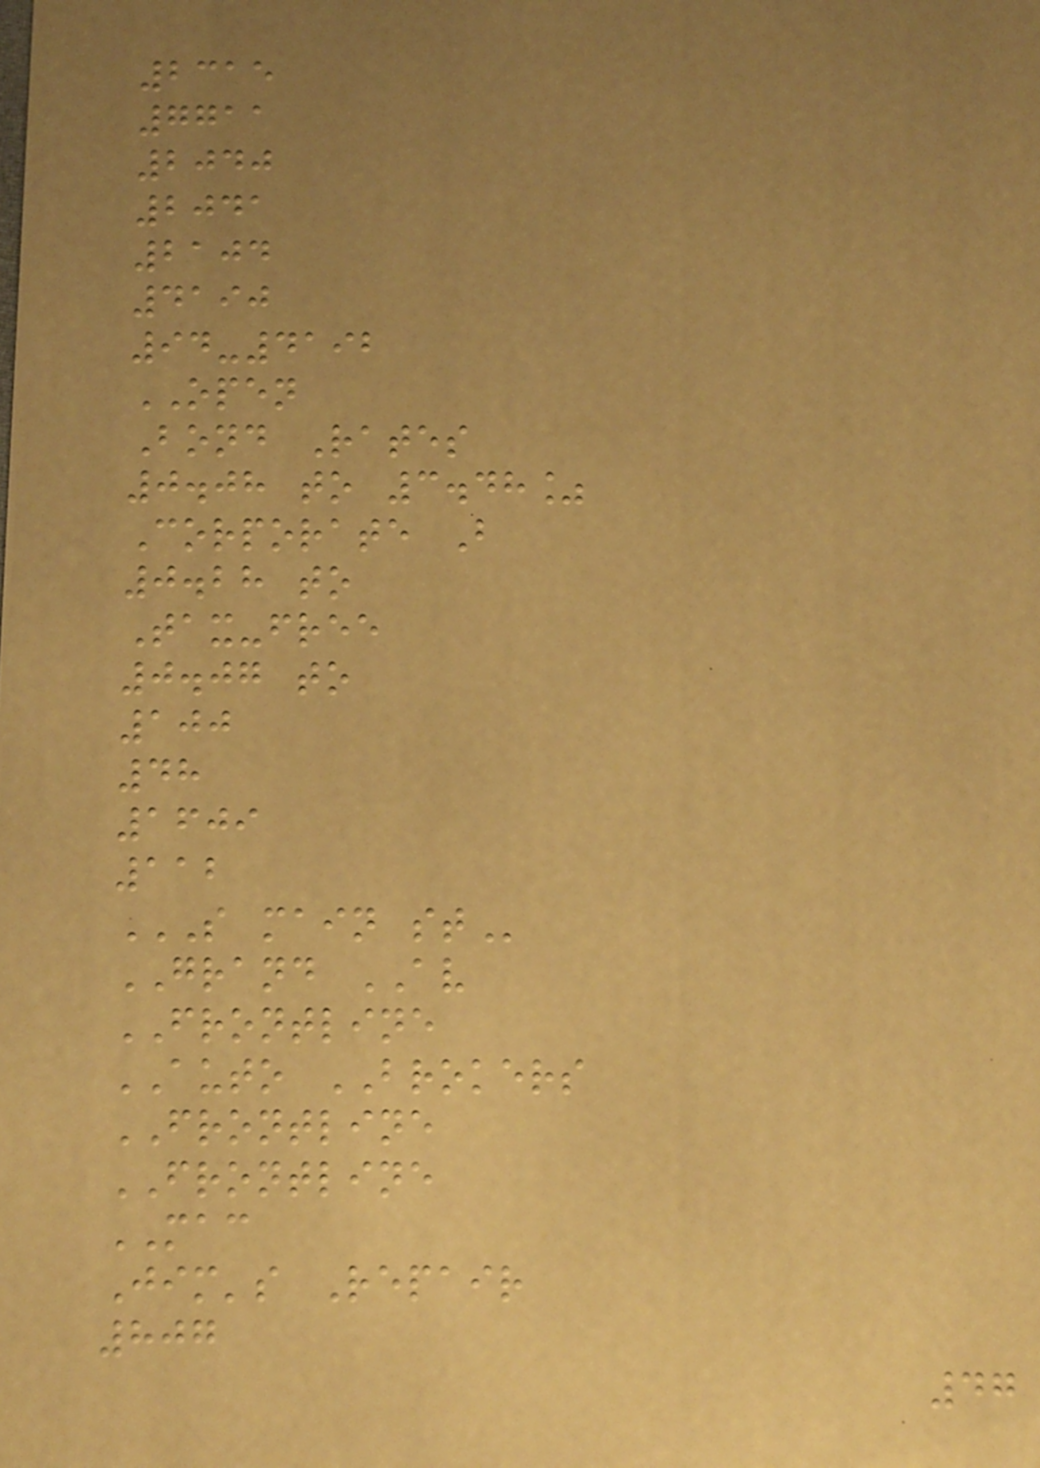2315
7711
2040
2041
2104
4190
94-4192
OPEN
Bond Rates
0.08 to 3.48%
Corporate B
0.28 to
Tax-free
0.07 to
100
48
1609
112
S MAIN ST
GRAND AV
FRONTLINE
AUTO BROKERS
FRONTLINE
FRONTLINE
MAC
Jim's Repair
807
47
